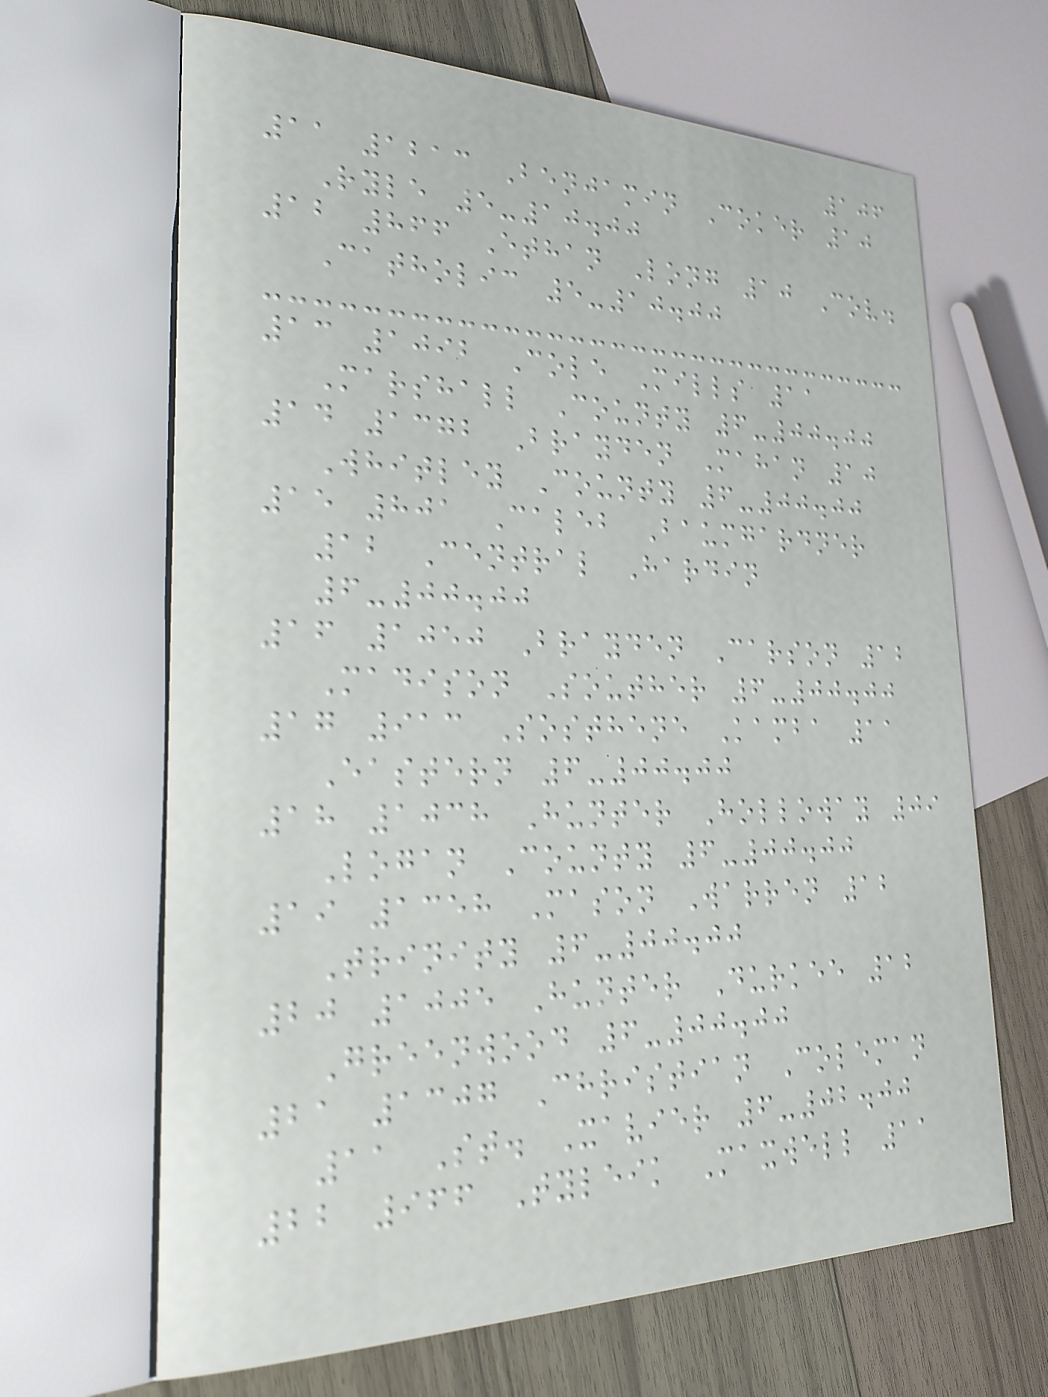106
11 1213 Benjamin Coker 10
Ryle 5-10.00
12 866 Ethan Long 10 Cov.
Catholic 5-10.00
13 1092 Cole Mills 11
Marshall County 6-00.00
14 1372 Brayden Mahan 10
Whitley County 6-00.00
15 801 Caleb Baumgardner
12 Central Hardin
6-00.00
16 1050 Brayden Carson 12
Madison Souther 6-00.00
17 913 Sosthene Kamba 11
Eastern 6-00.00
18 1038 Hunter Holloway 09
Logan County 6-00.00
19 1358 Mason Warren 12
Trinity 6-00.00
20 1005 Hunter Durkee 12
Greenwood 6-00.00
21 1307 Christian Coleman
11 St. Xavier 6-02.00
22 966 Tyleik Maxwell 11
